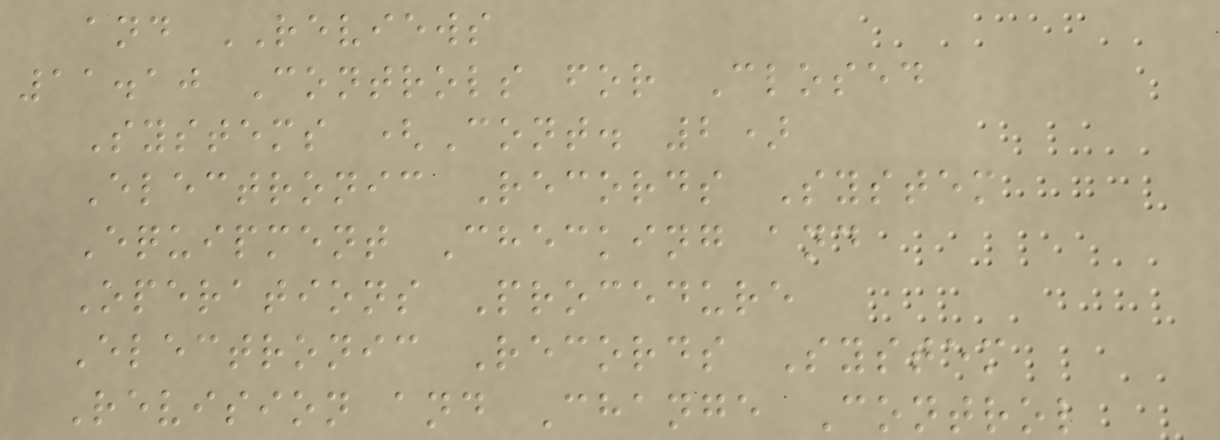and REVIEWS
11.10 Controls for Closed
Systems (Cont. 2)
Electronic Records System
Equipment Checking and
Operations Procedure
Electronic Records System
Revision and Change Control
